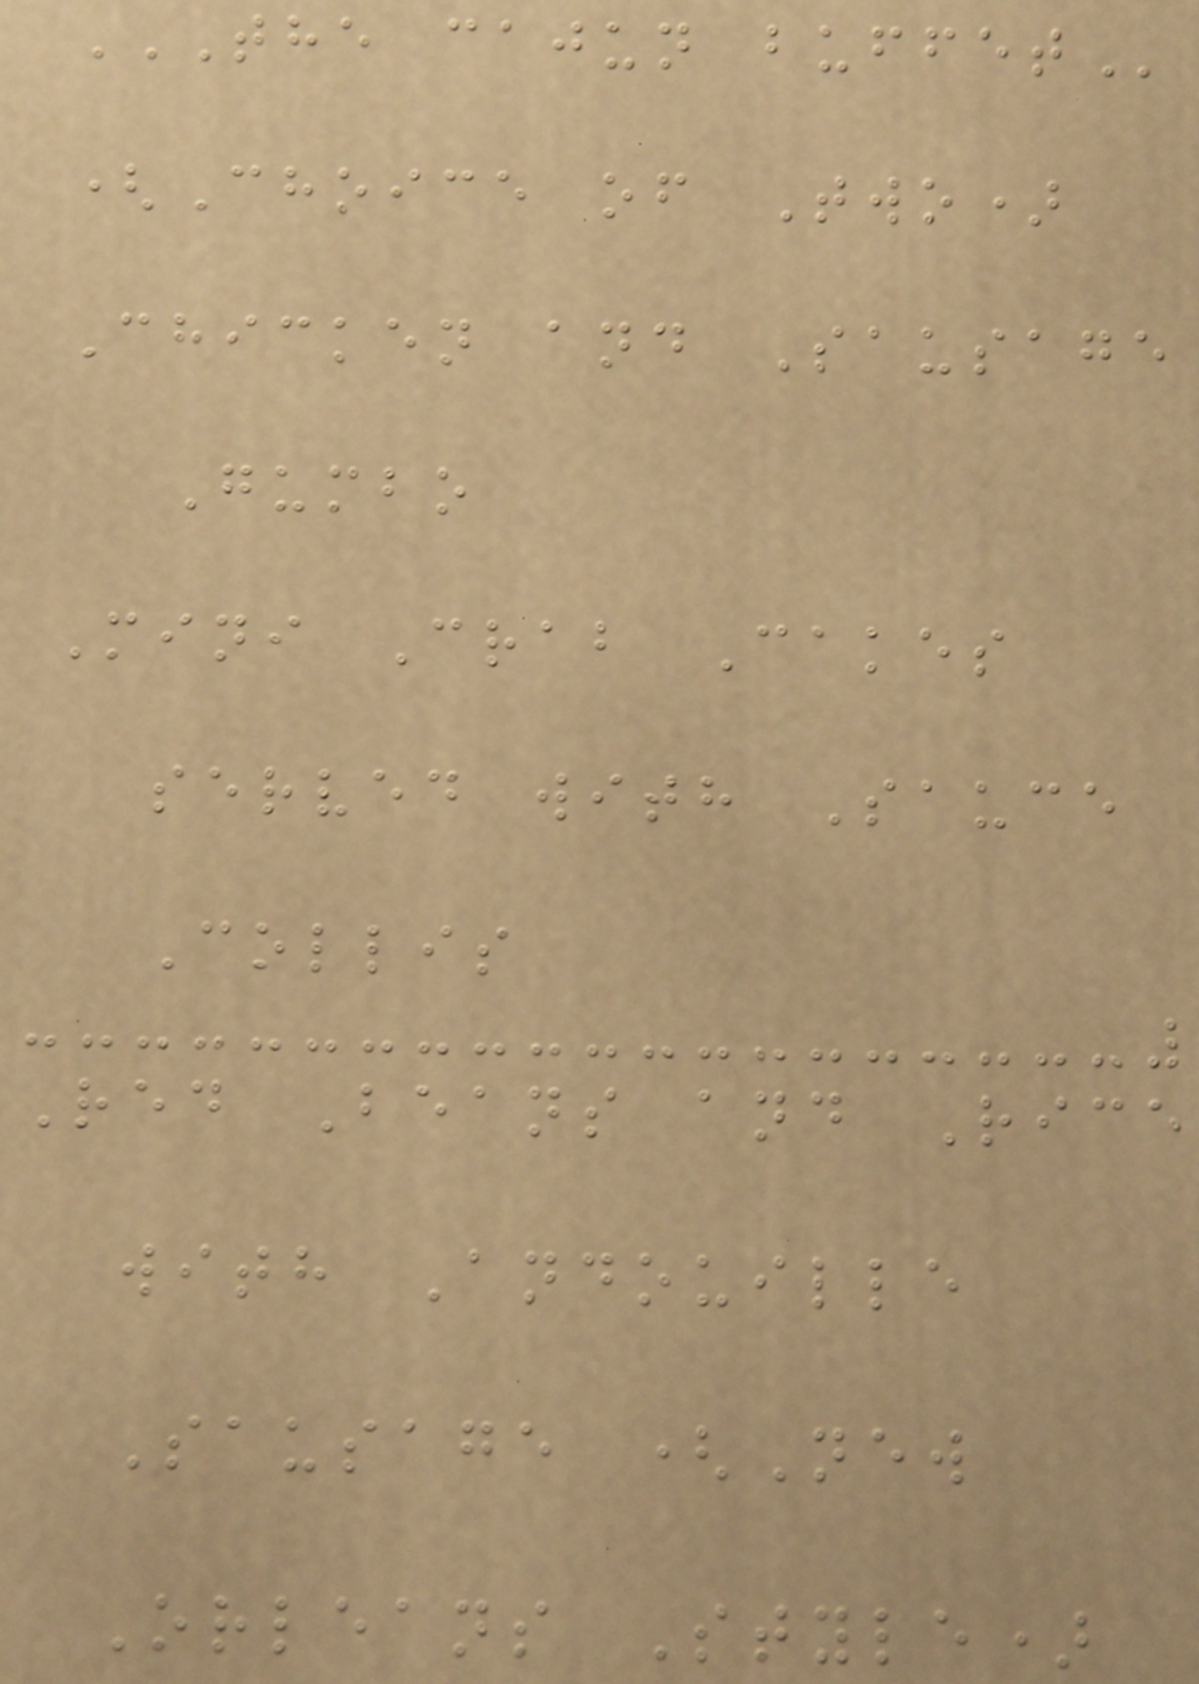THE CAJUN BUFFET
(Choice of Two)
Chicken and Sausage
Gumbo
Mini Crab Cakes
served with Sauce
Collis
Red Beans and Rice
with Andouille
Sausage (New
Orleans Style)
